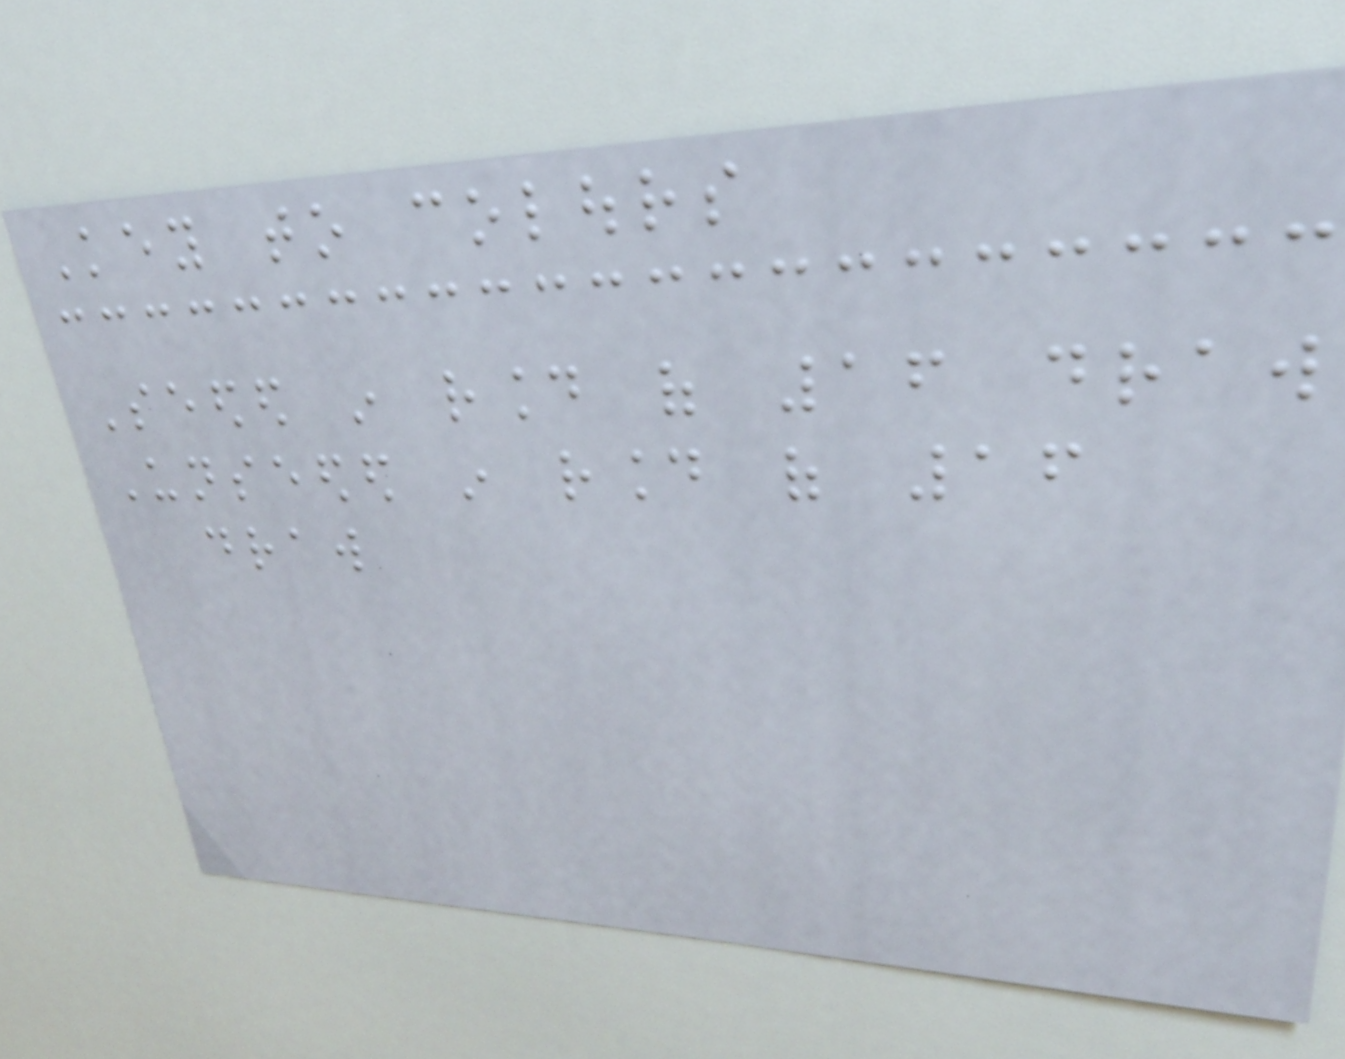Key to colours
Seeded in round of 16 draw
Unseeded in round of 16
draw
